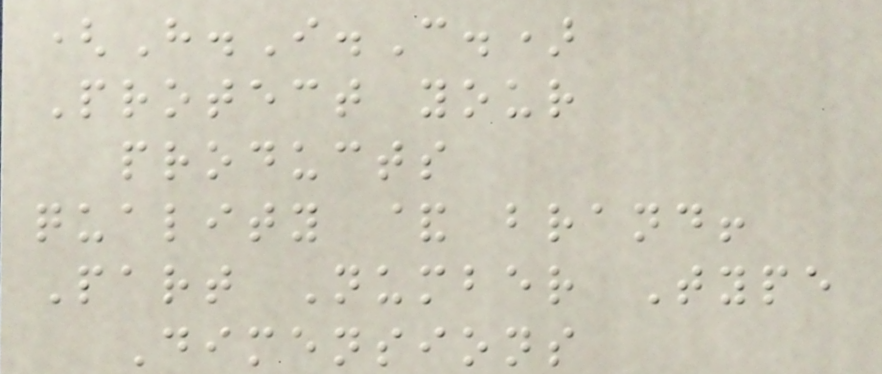(H.I.C.)
Protect your
products
quality & brand!
Part Number Type
Dimensions
